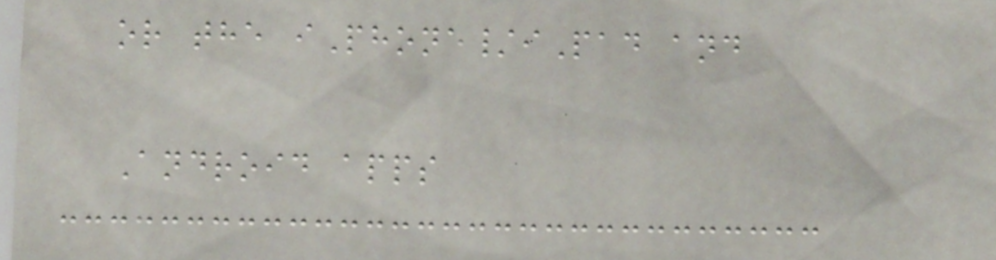or the iPhone/iPad and
Android apps
